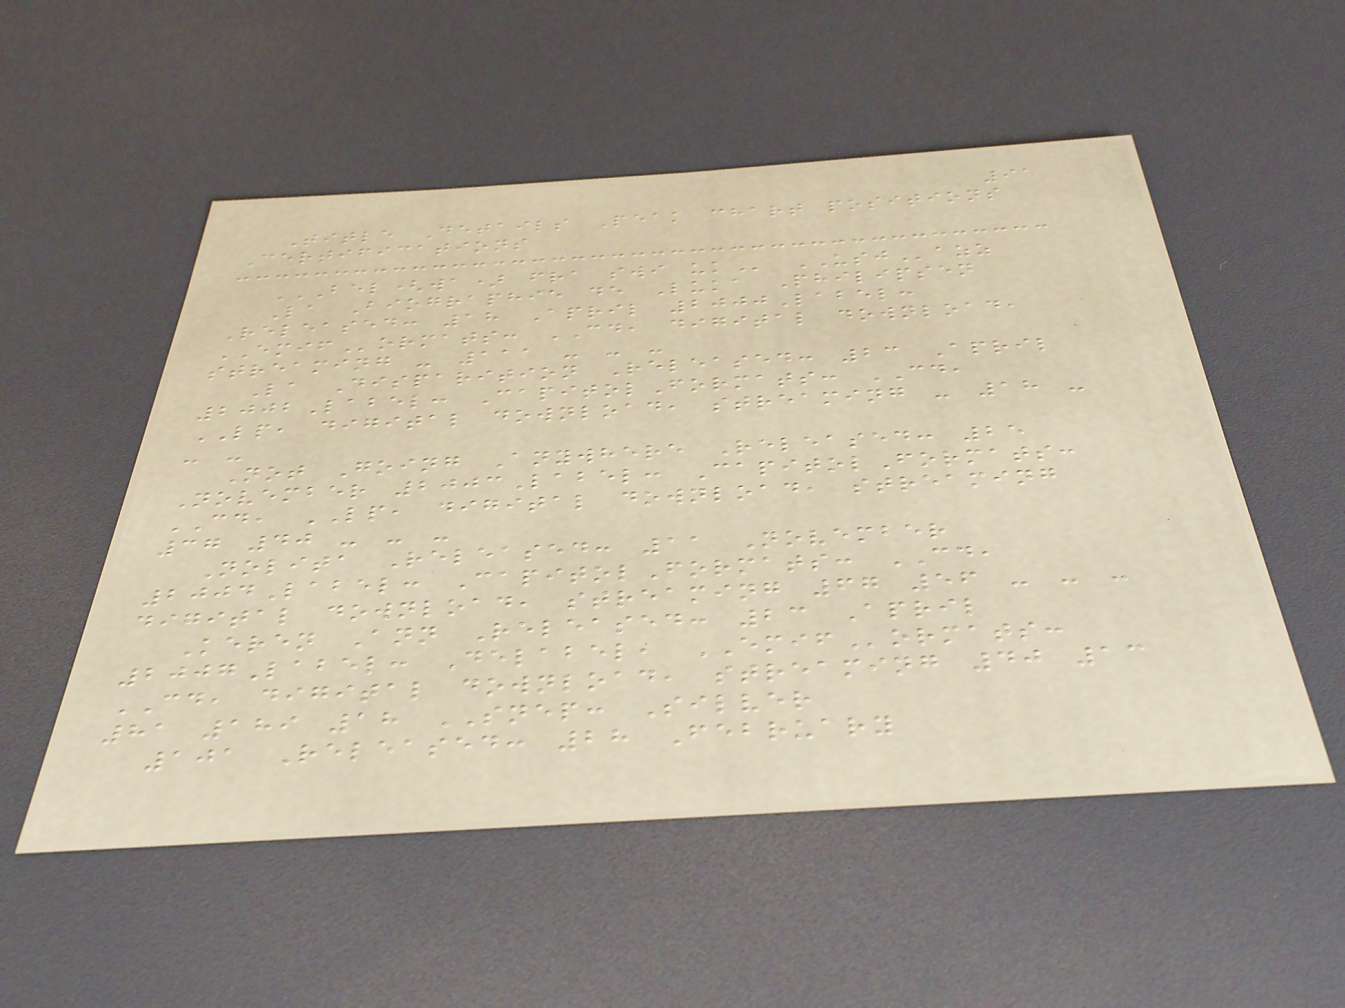91
Title Details Peak chart positions
Certifications
BEL(WA) FRA SWI UK USJazz
La Biographie de Luka Philipsen
Released: 18 April 2000Label:
EMIFormats: CD, digital download,
streaming - 111 - - -
La Disparition Released: 23 April
2002Label: CapitolFormats: CD,
LP, digital download, streaming - 18 -
- -
Not Going Anywhere Released: 25
November 2003Label: CapitolFormats:
CD, LP, digital download, streaming
37 40 - - -
Nolita Released: 11 November
2004Label: CapitolFormats: CD,
digital download, streaming 67 56 - - -
Keren Ann Released: 23 April
2007Label: Delabel, EMIFormats:
CD, digital download, streaming 40 13
81 189 18 SNEP: Silver
101 Released: 28 February
